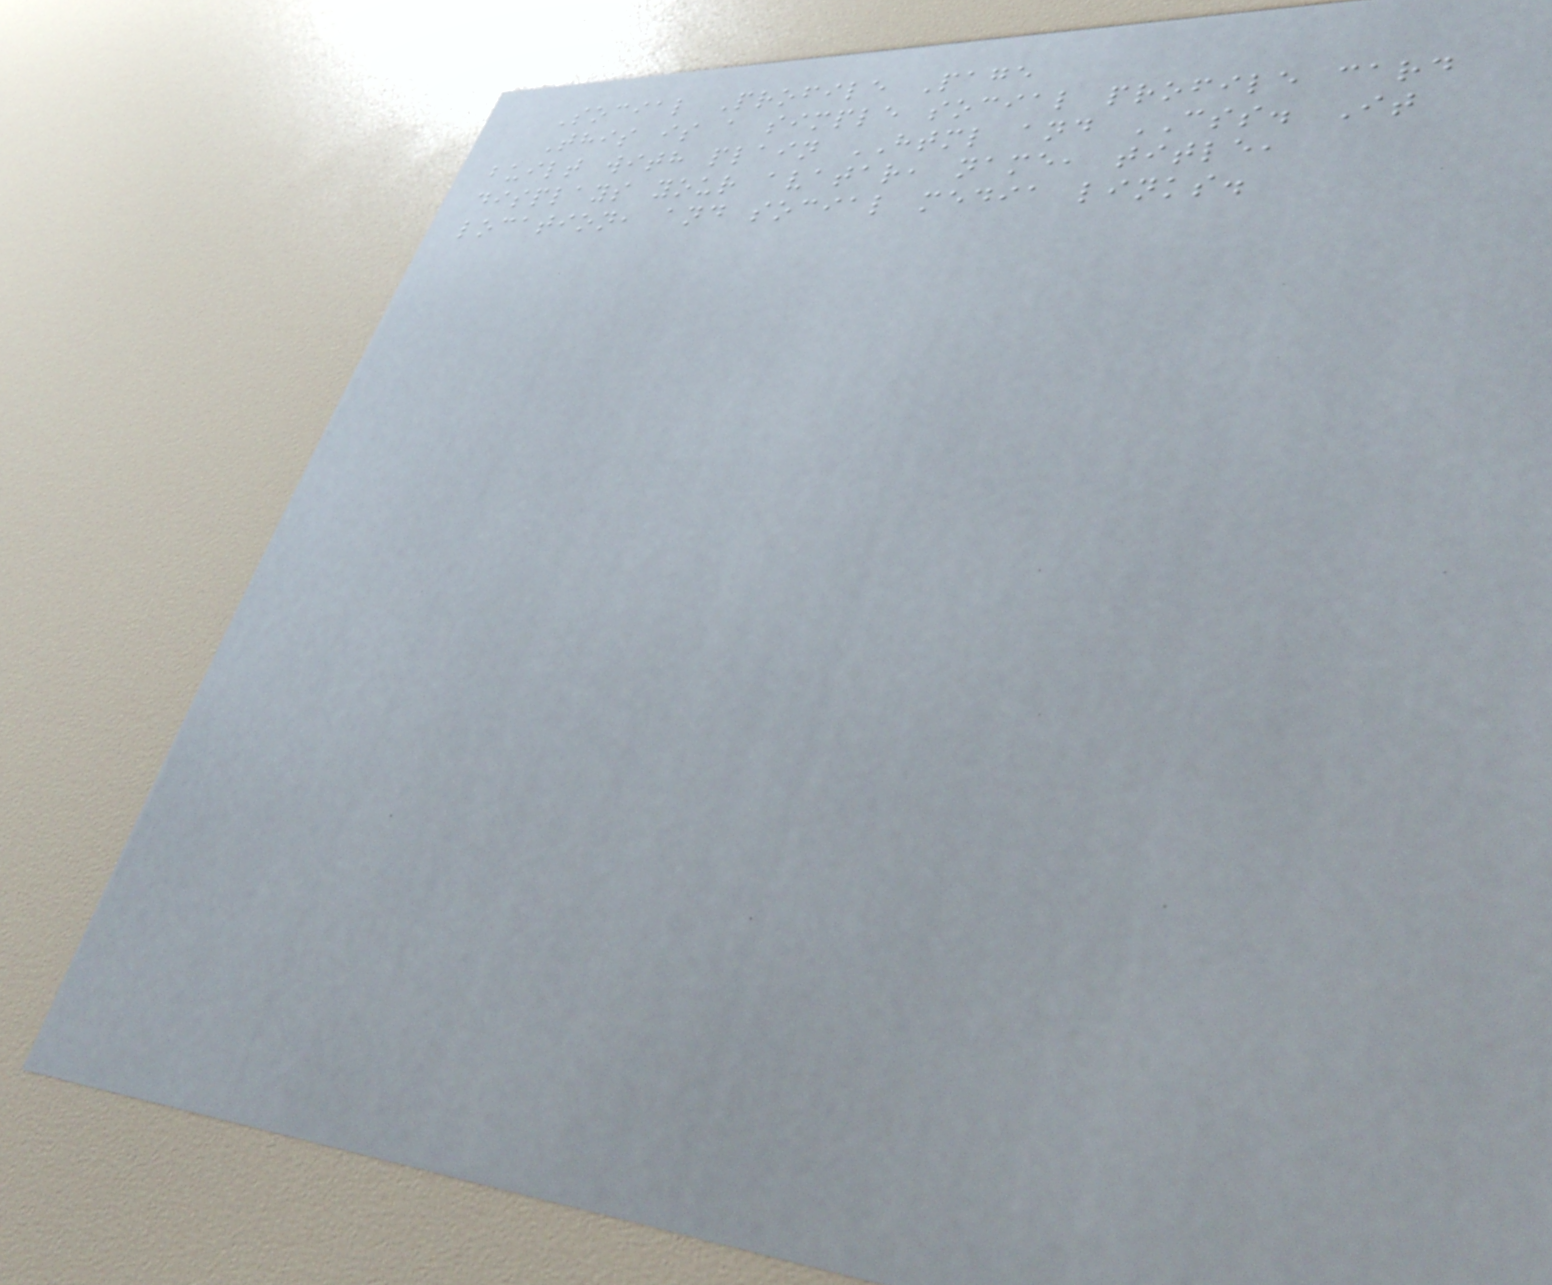Social Profile Page
This is a simple social profile card
built with plain HTML and CSS. It
displays your avatar, name, title,
location, and social media links.
